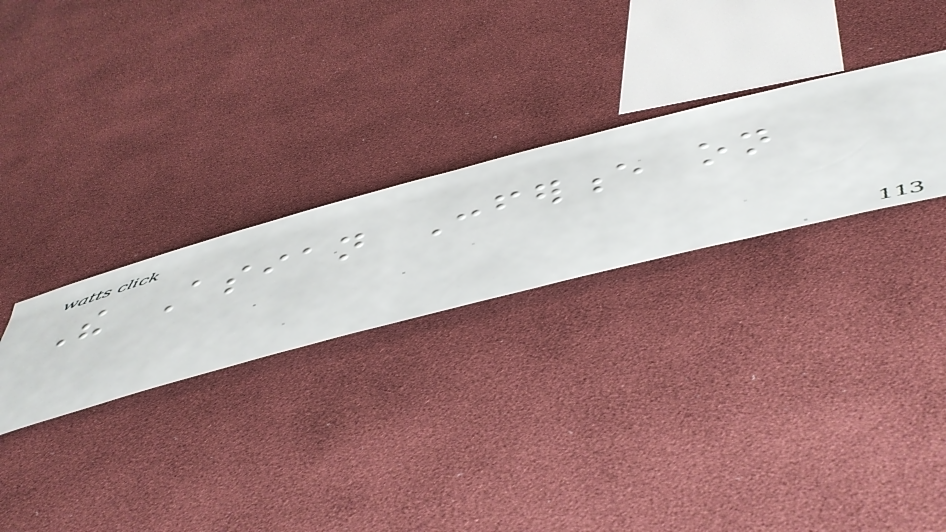The Asian Conference on
